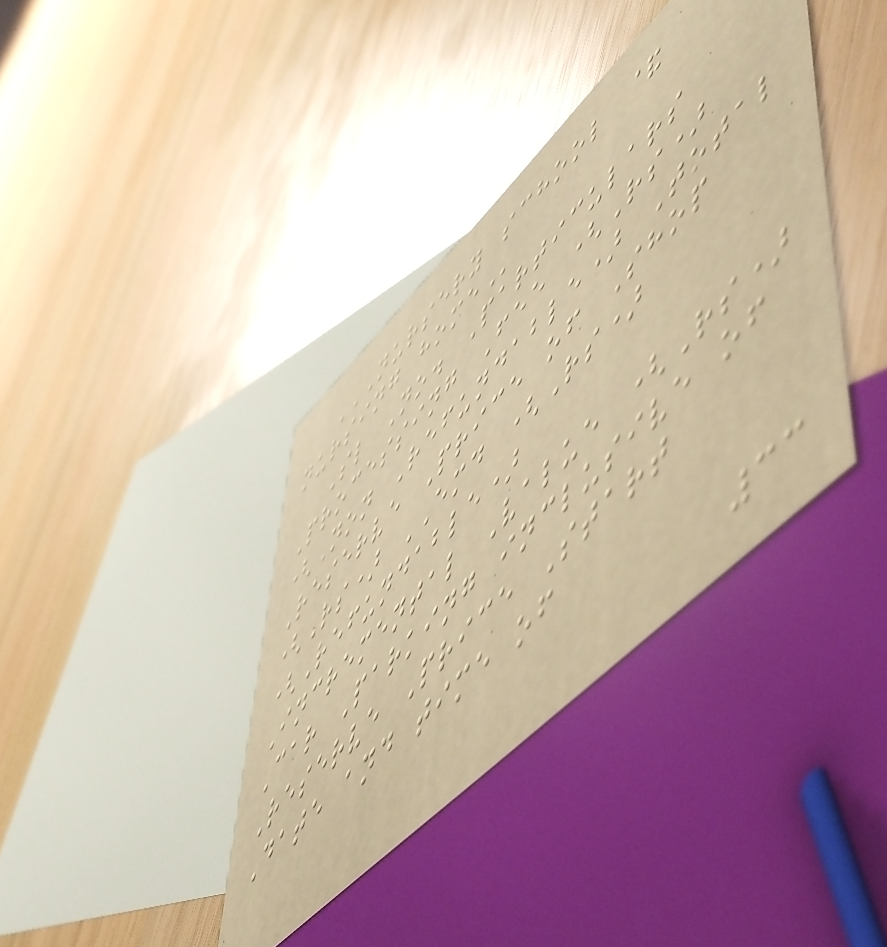NURSERY SCHOOL &
NURSING HOME
Sl No. Particulars
Processing Fee (Rs)
(Non Refundable) Total
Reserve Price of Shop
(Rs) EMD (Rs)
(Refundable)
Incremental Value (Rs)
Car Parking inclusive of
Reserve Price Start
Date and time of
33
